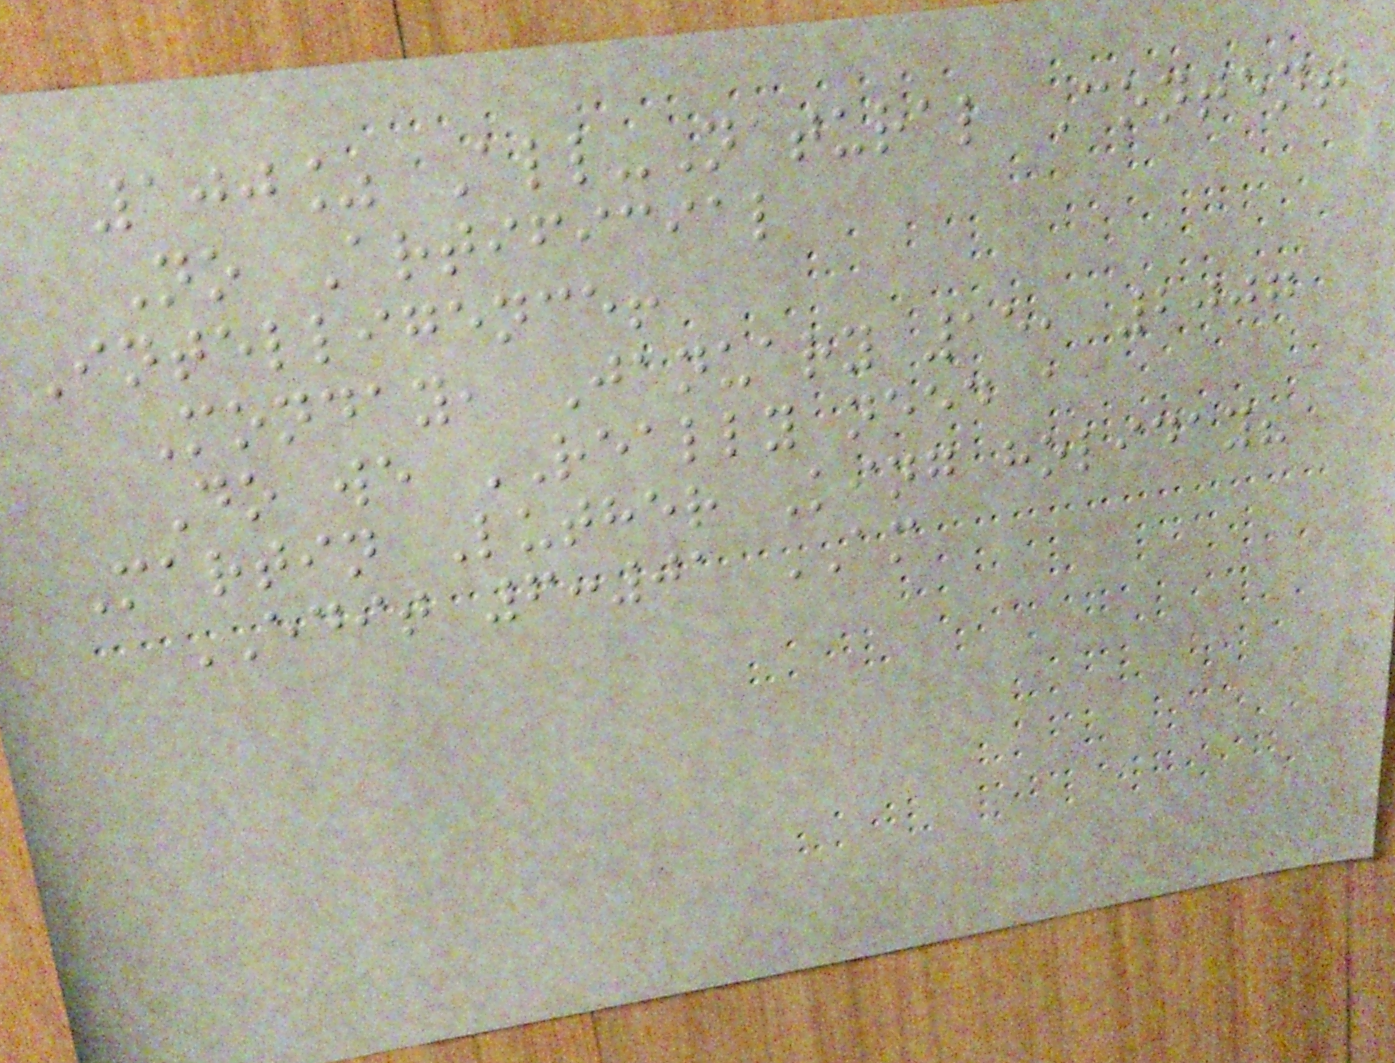100% All-Natural Content
No Artificial
Intelligence!
Monday, January 15, 2007
Do we REALLY need a
Martin Luther King holiday?
EDIT 6:01 AM
